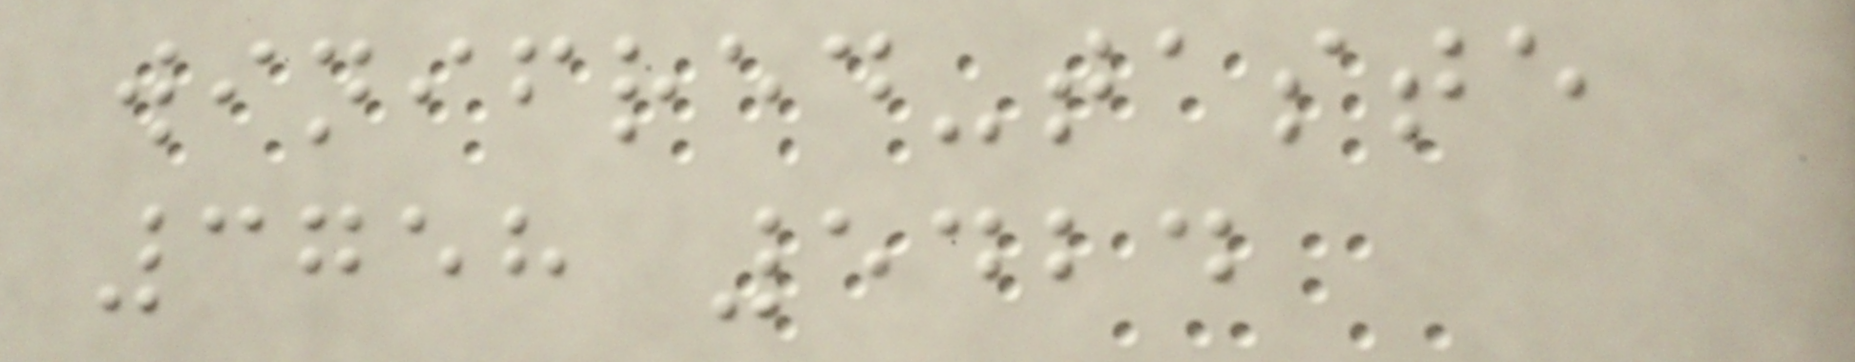winifred-taste
3758 5424
